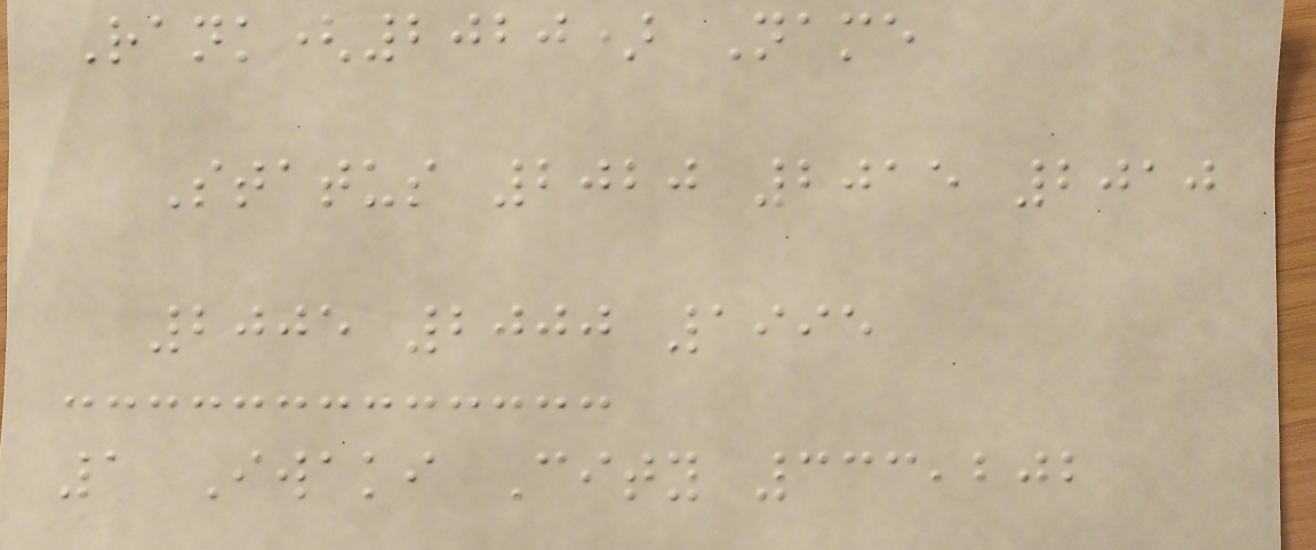Rank(2020) Name
Status 2020 2015 2010
2005 2000 1995
1 Iwaki City 333,202
